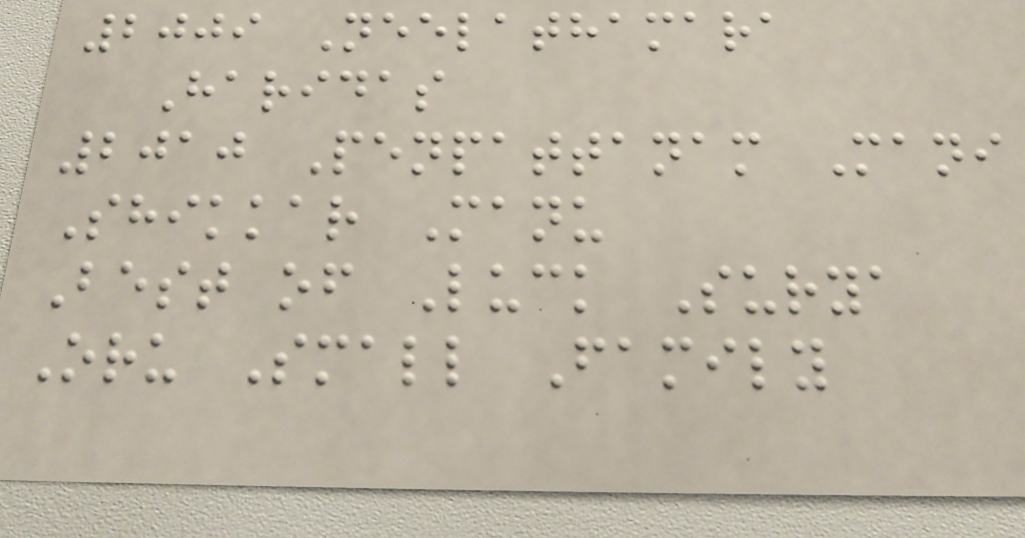2009 Neelathamara
Haridas
2010 Penpattanam Mani
Shikkar Manu
Best of Luck Surya
Oru Small Family
